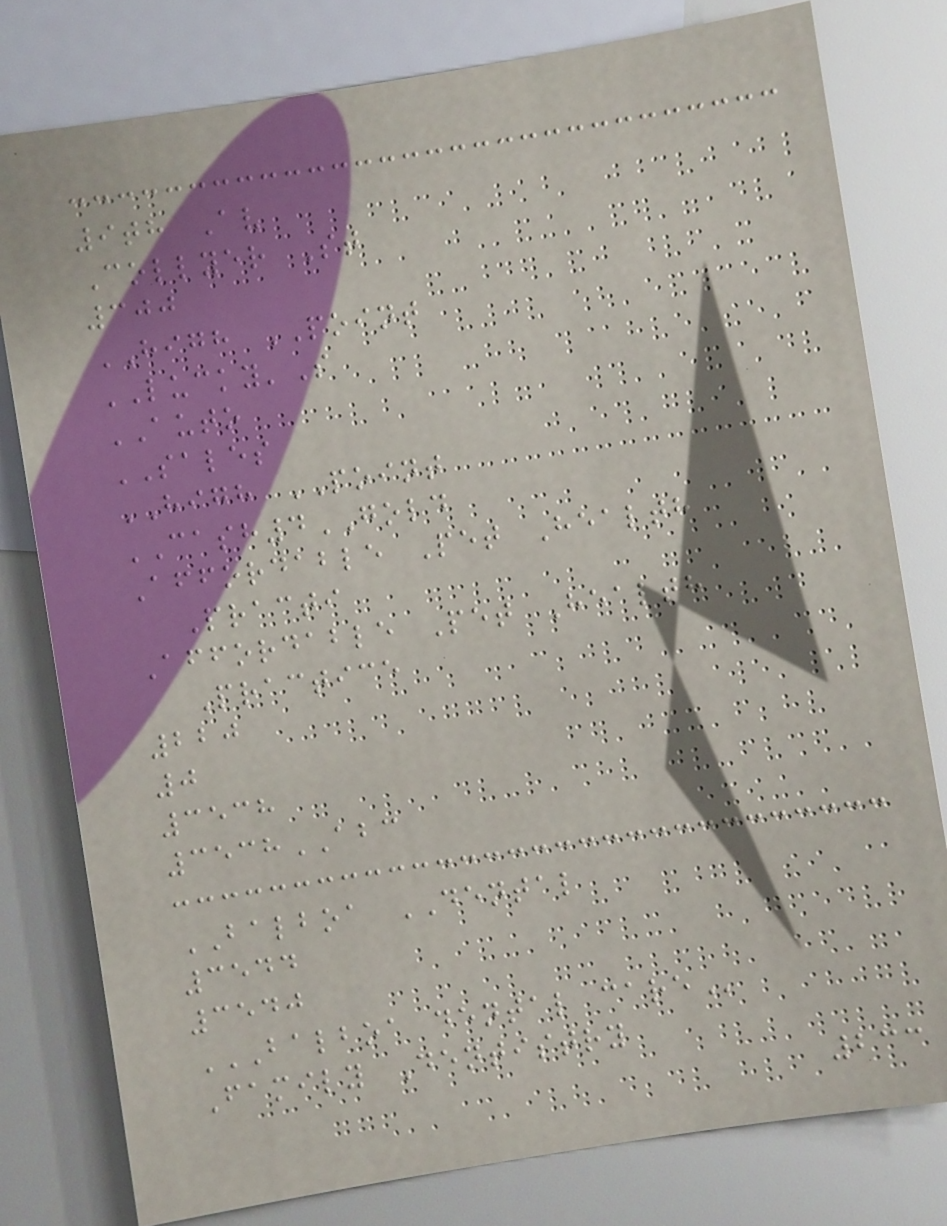9th Av
Collyer St
300
HIGH POINT
LUCKY'S
AUTO
SALES
HIGH POINT
CASH4GOLD
Affordable Pet Health
Practi
Affordable Pet Health
Practice
220
0
3538
3538ABC
BALBOA DENTAL
3544
3540
BALBOA DENTAL CARE
Family Dentistry
233
